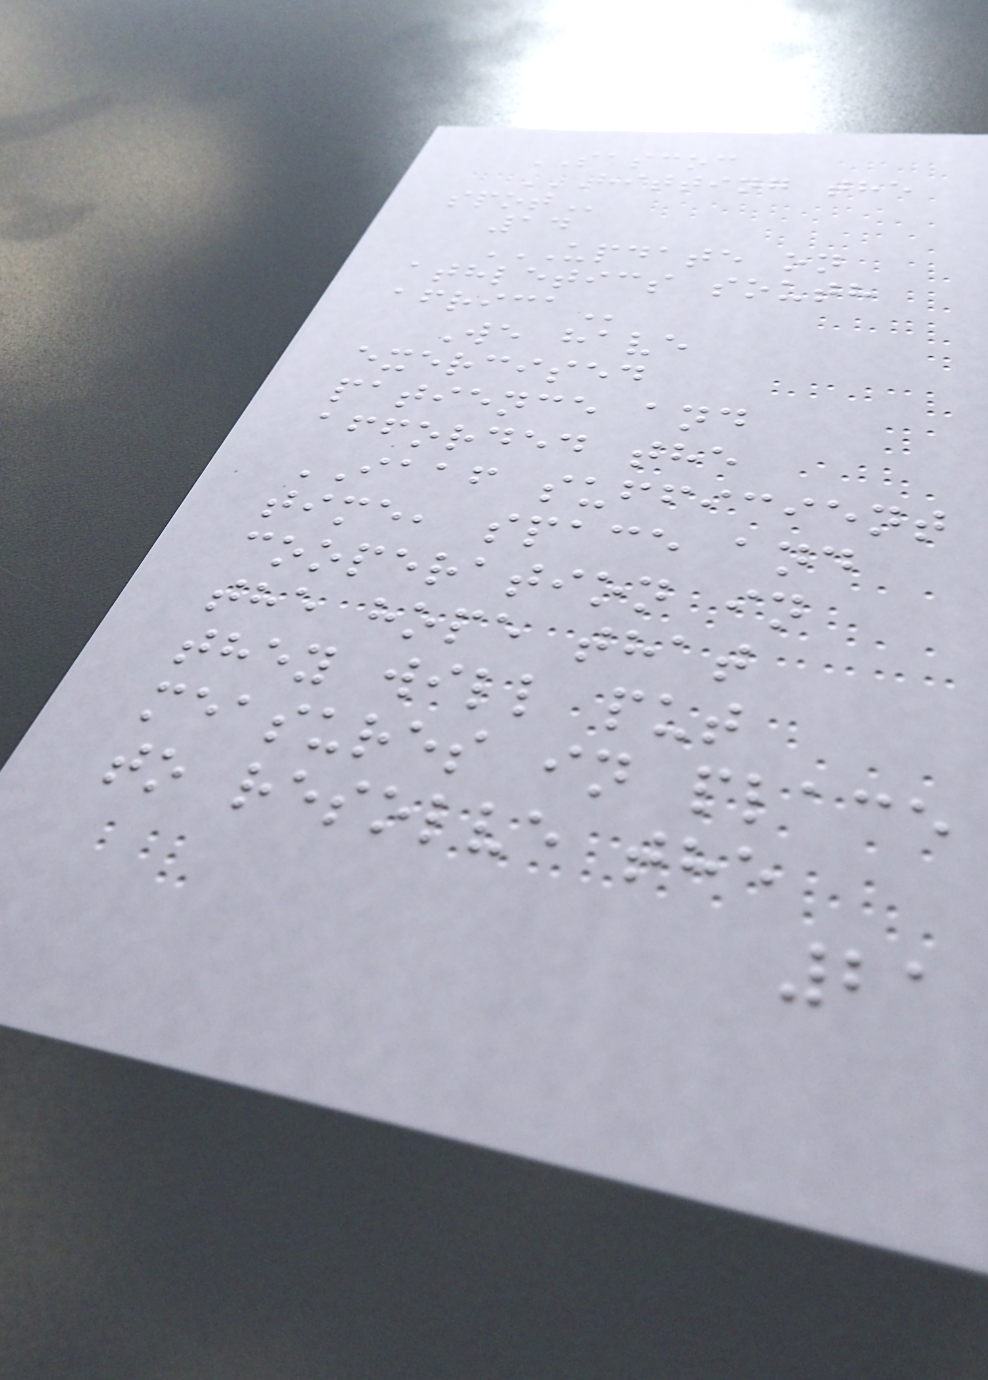SASCOC
HITTING THE
SPOT
14
UPDATE ON
ATHLETICS SOUTH
AFRICA
We have
exercised
patience and
afforded the
IAAF sufficient
time, space and
cooperation in
the hope that
they will put
measures in place
to resolve the
21
